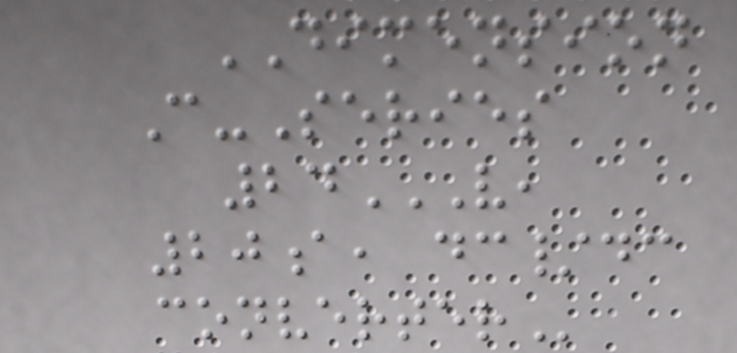DIMENSION
C-Series
24V,
20A, DC/DC
CONVERTER
